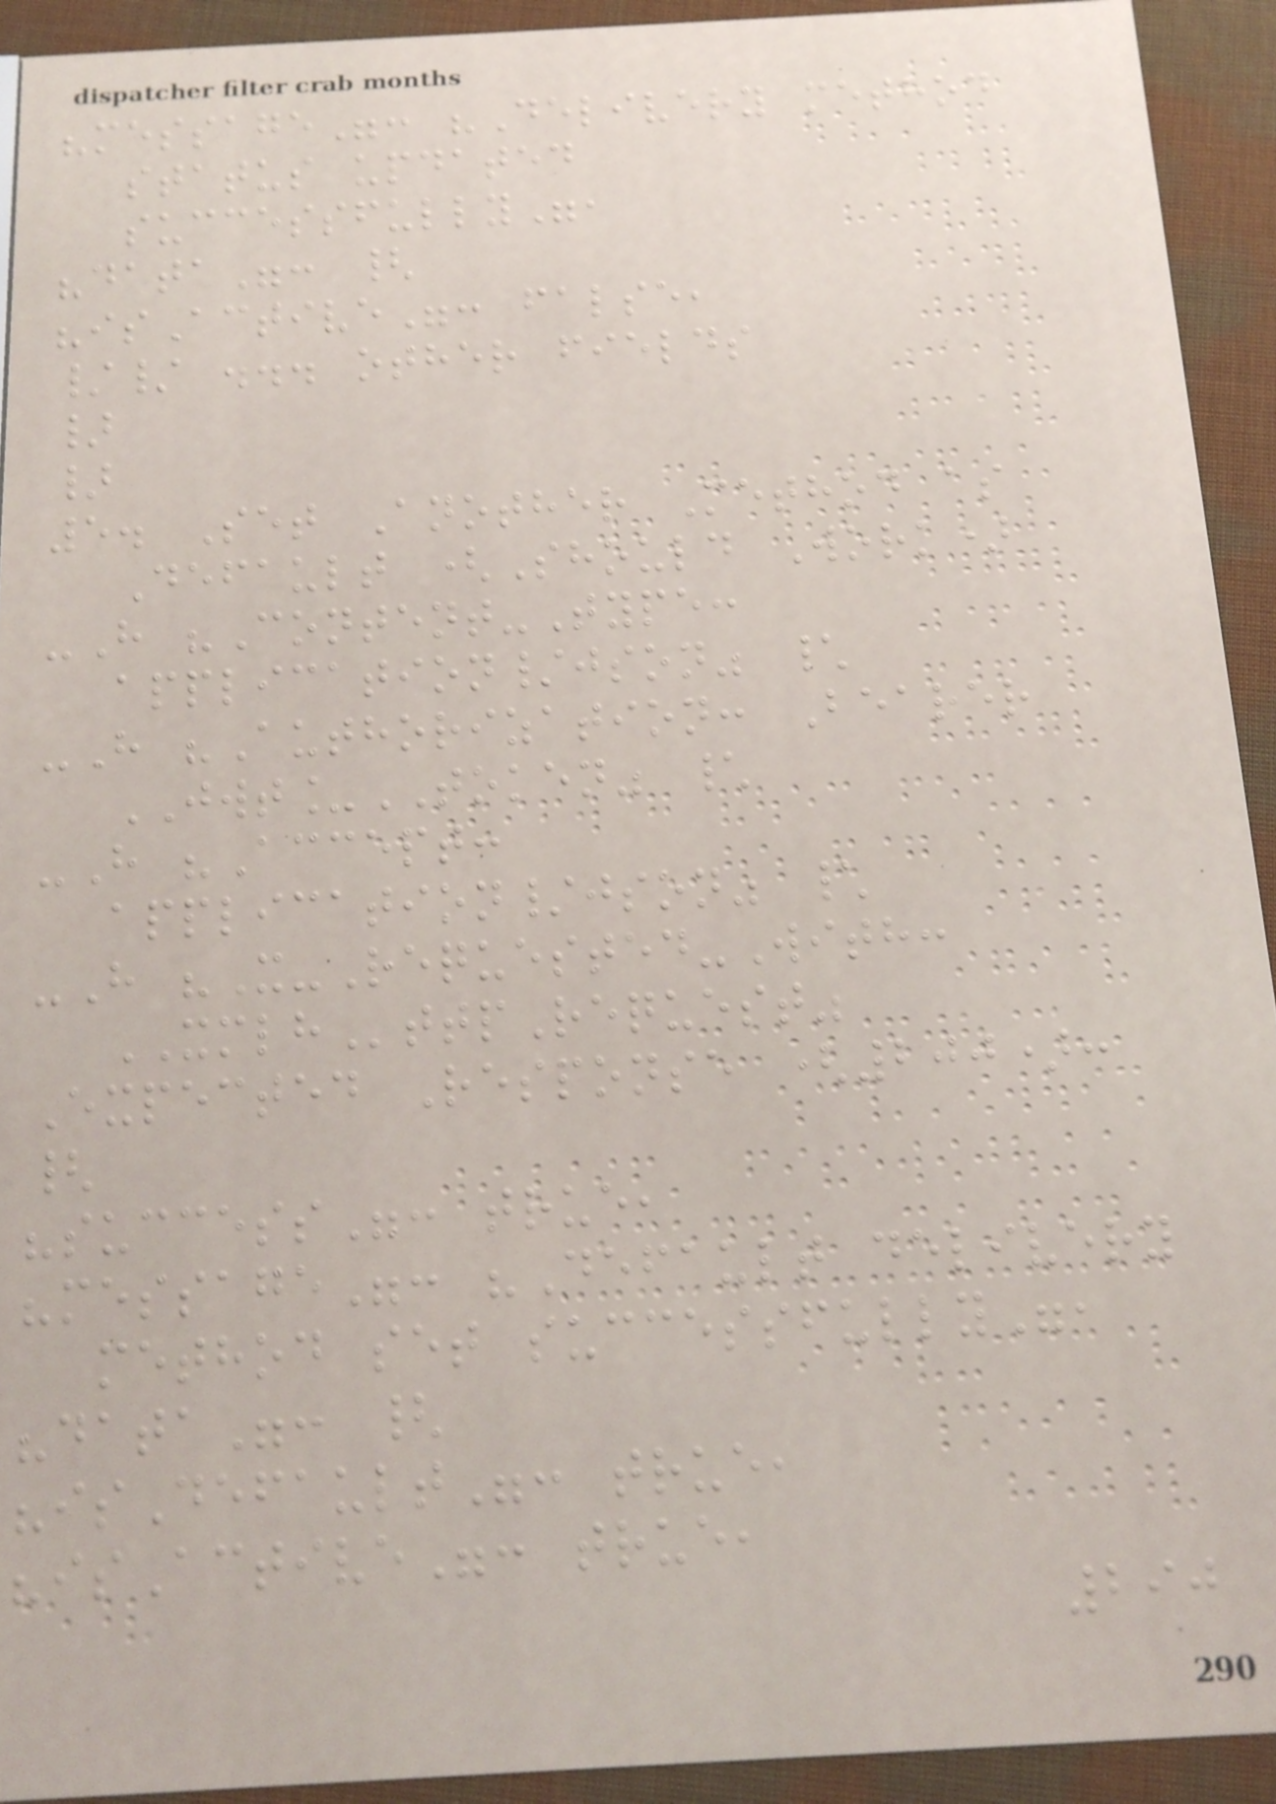"message": "Delivery method
status updated
successfully",
"data": {
"isActive": false,
// ... other fields
}
}
5. Set Another Method as
Default (Should Work)
-H "Content-Type:
application/json" \
-H "Authorization: Bearer
JWT_TOKEN" \
-H "Accept:
application/json" \
-H "X-Requested-With:
XMLHttpRequest"
Expected Response (200):
{
"success": true,
"message": "Default delivery
method set successfully",
"data": {
"isDefault": true,
"isActive": true,
290
